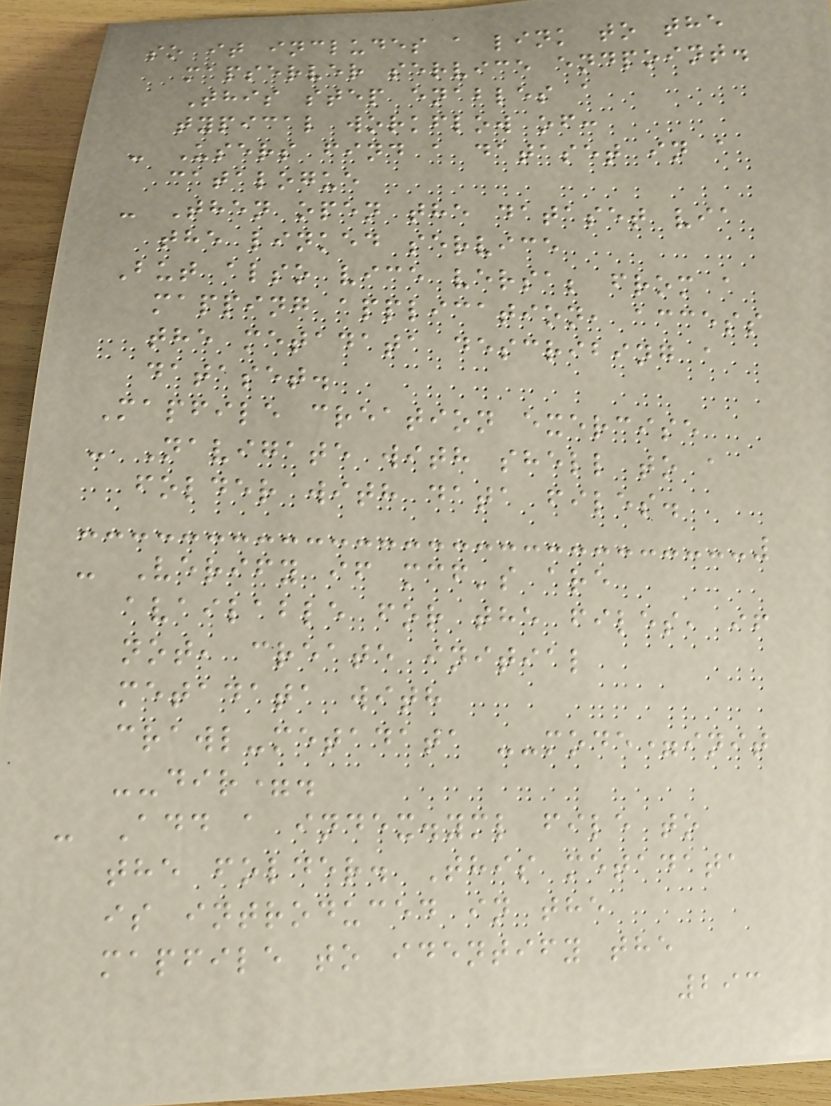so it includes a link to the
mapserver service endpoint.
This step enables a
typical workflow of:
- Users find a dataset in a
catalogue
- Then open the dataset via
the linked service
But also vice versa; from a
mapping application, access
the metadata describing a
dataset.
Mapfile creation exercise
- Navigate with shell to a
folder with data files.
- Verify if mcf's are
available for the files, if
not, create initial
metadata with
crawl-metadata --mode=init
--dir=.
- Add a index.yml file to
the folder. This metadata
is introduced in the
mapfile to identify the
293
